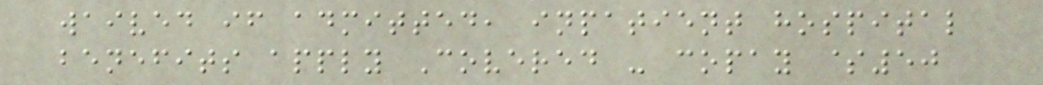waived if admitted, inpatient hospital
benefits apply Covered - copay $50
